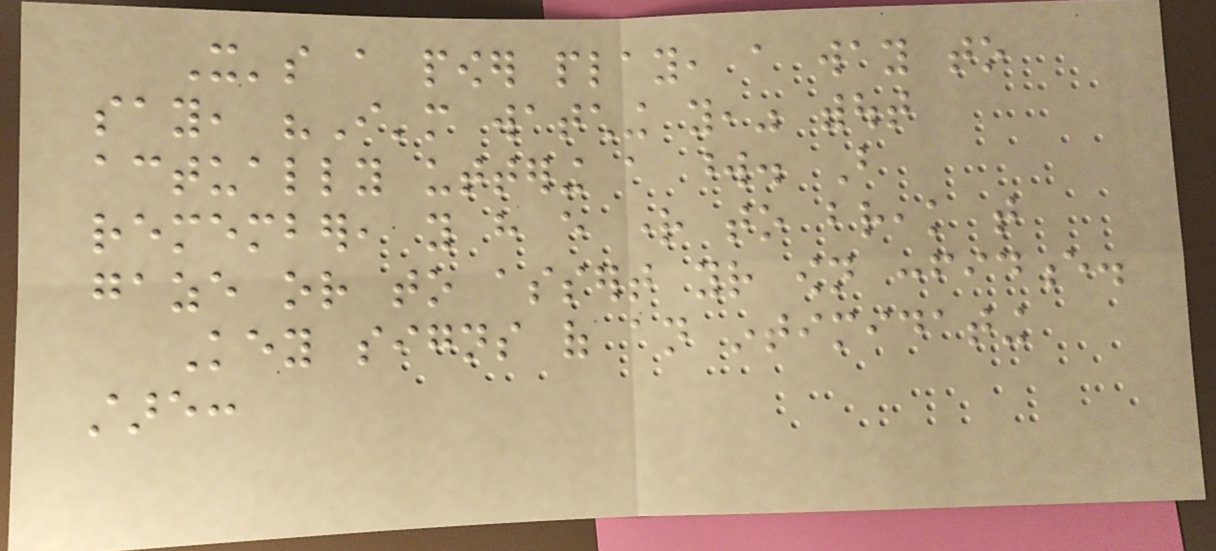It's a power play, a way to
say, "I'm watching you," without
actually uttering a word. But
remember, you have every right to break that
gaze or to assert your own confidence.
Key signs of an intimidating
stare:
